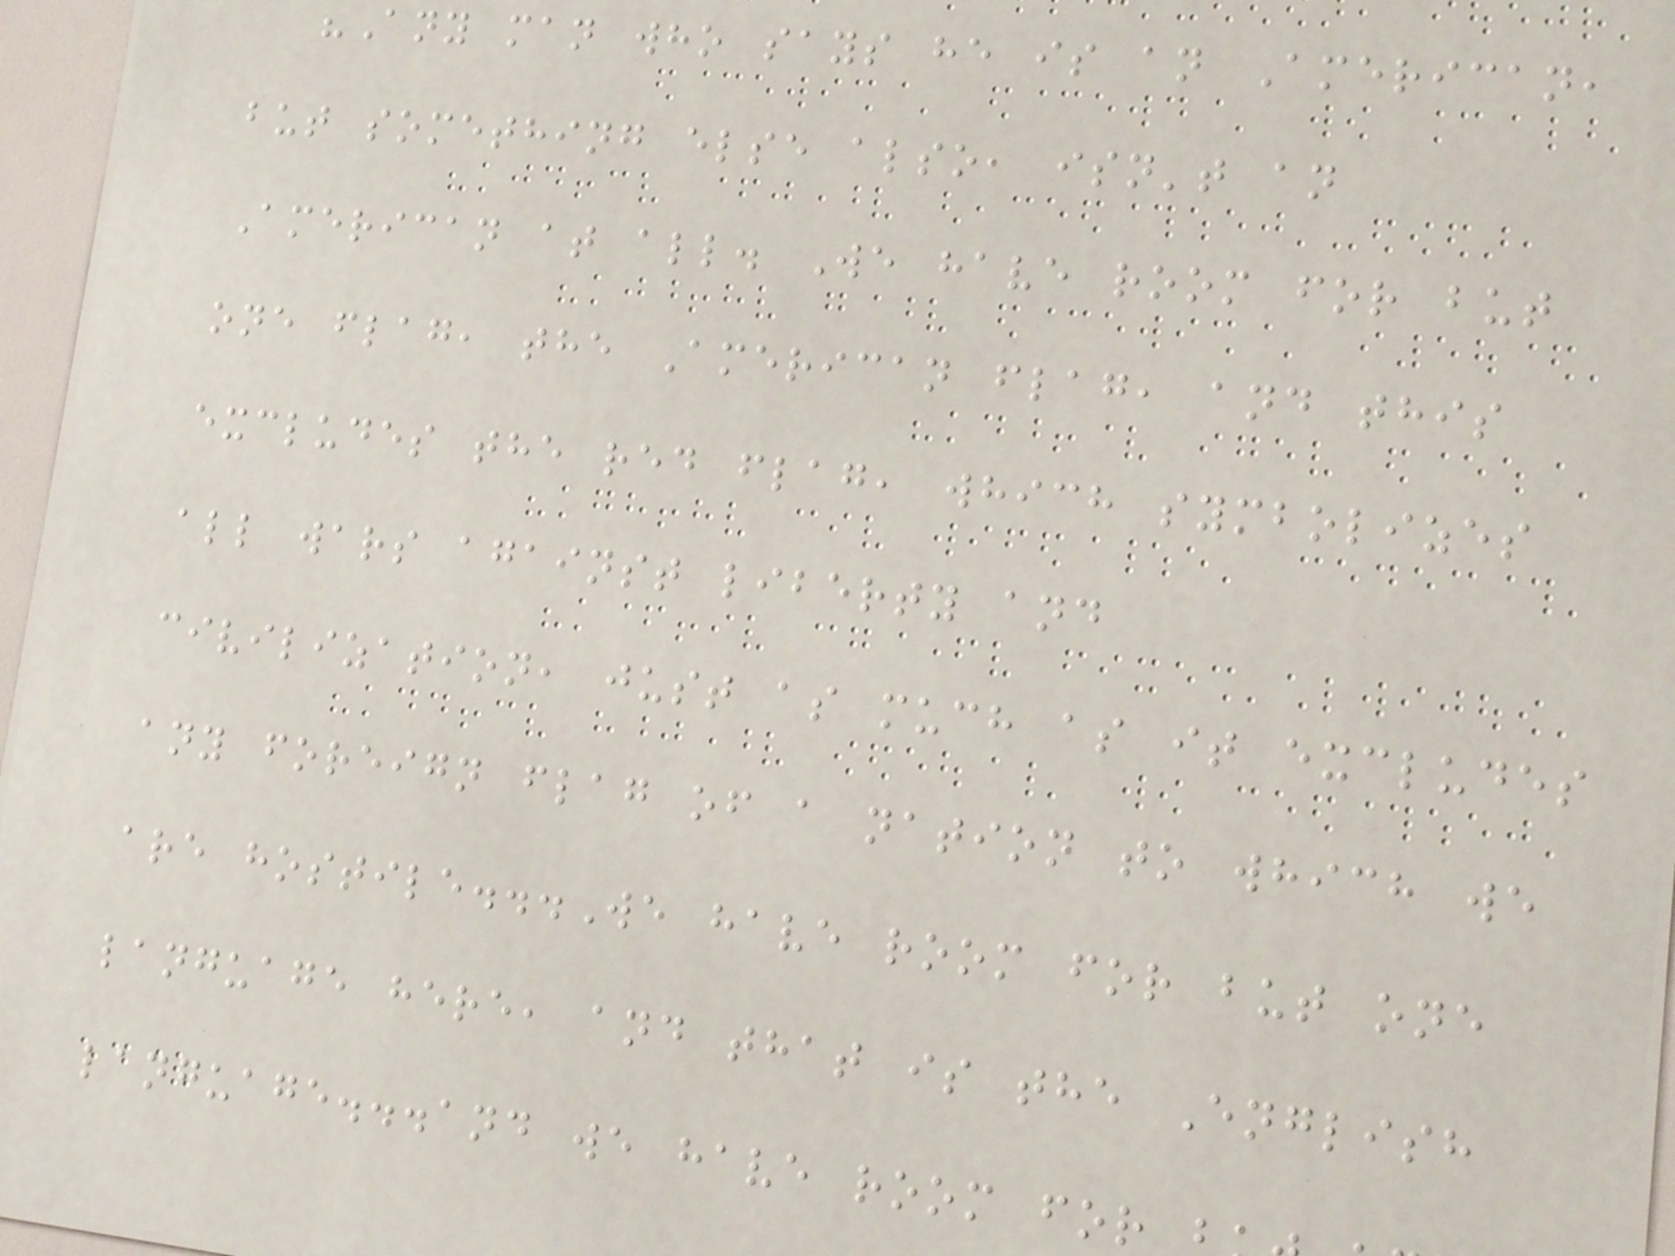"Any man who says he is an American,
but something else also, isn't an
American at all. We have room for but
one flag, the American flag, and this
excludes the red flag, which symbolizes
all wars against liberty and
civilization, just as much as it excludes
any foreign flag of a nation to which we
are hostile...We have room for but one
language here, and that is the English
language...and we have room for
